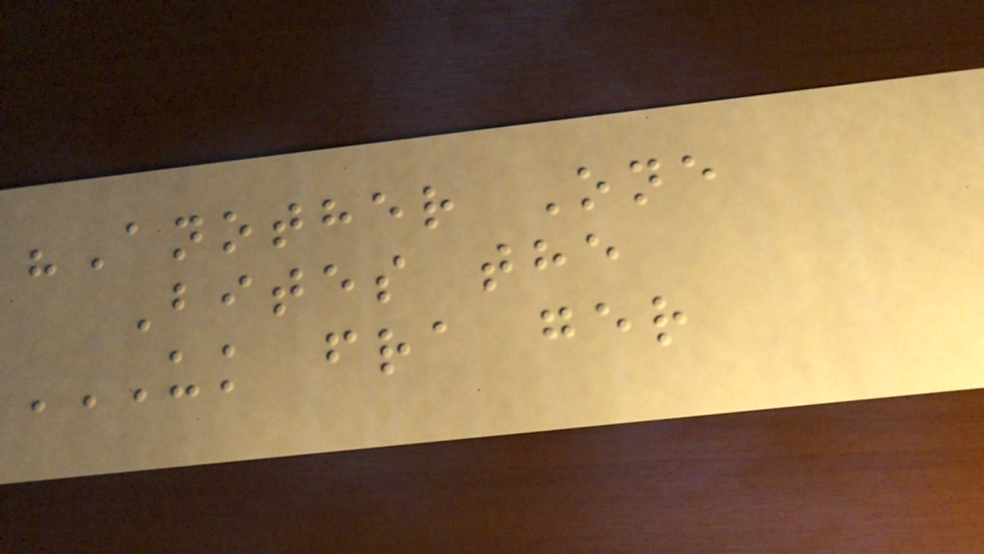"Another One
Bites the
UK FRA GER
